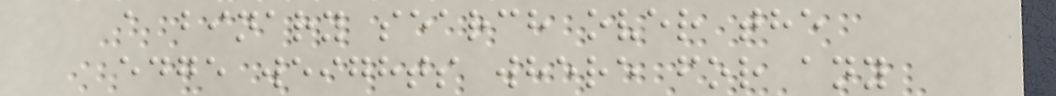a binary search over the
edge weights where for any
